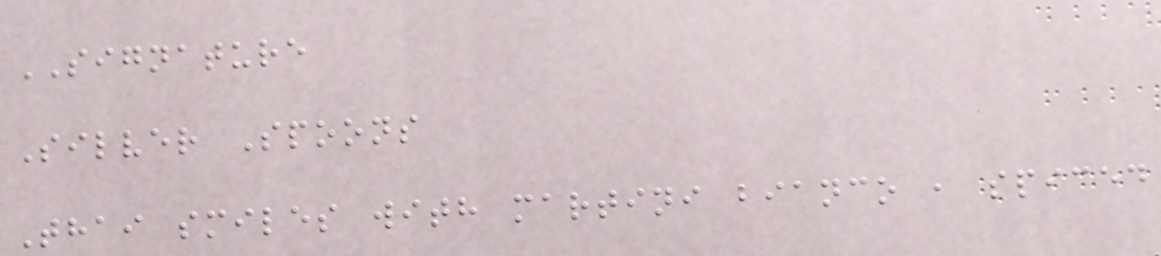SIGNATURE
Silver Spoons
Thai smiles with martini bianco , spiced
